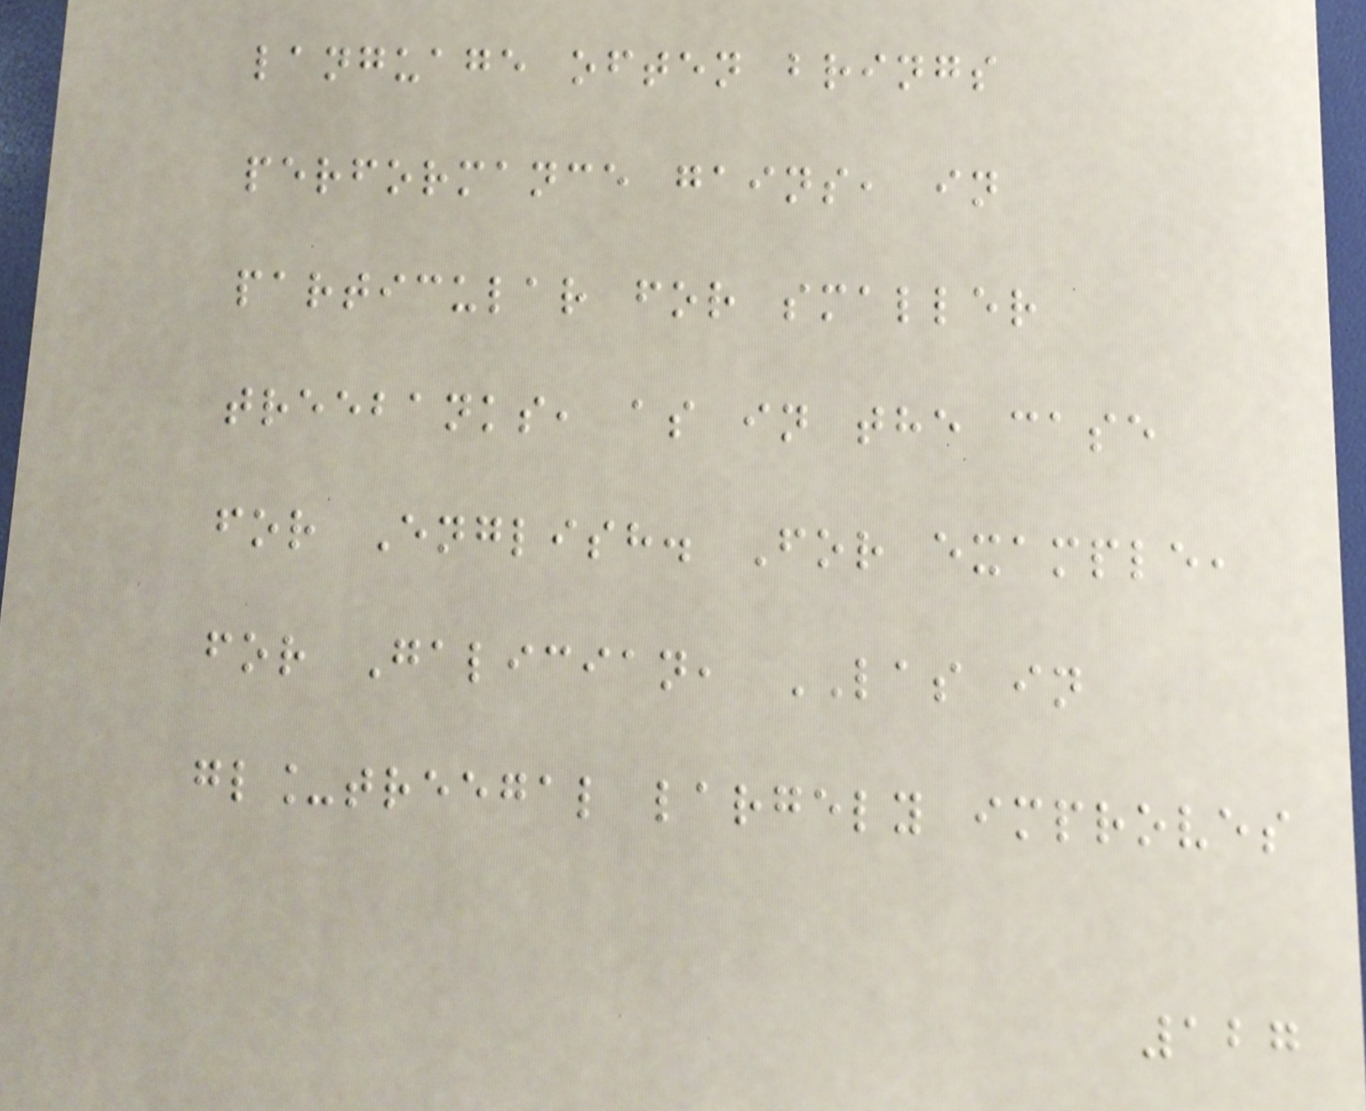language often brings
performance gains, in
particular for smaller
treebanks, as in the case
for English. For example,
for Galician, LAS in
gl_treegal largely improves
127
